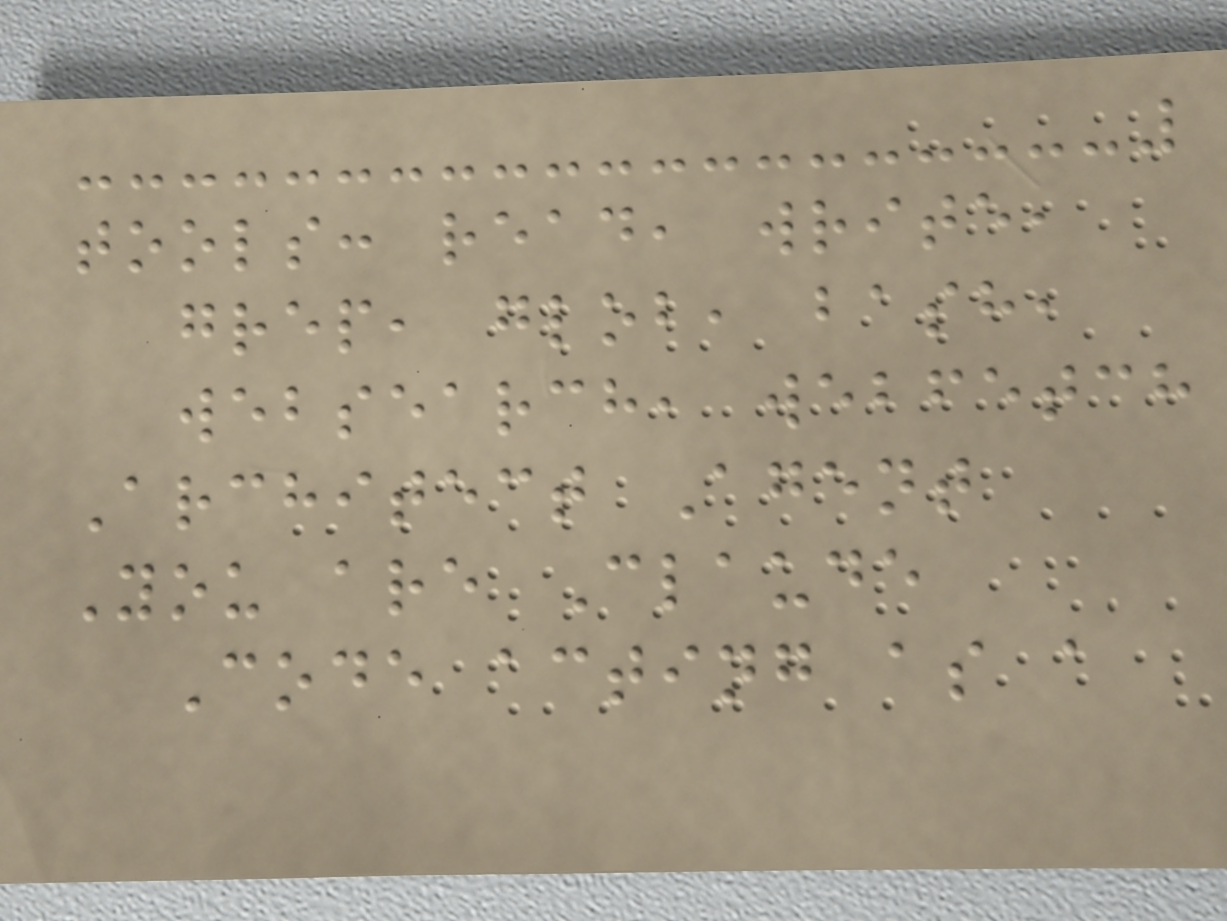tools: read, write,
grep, glob, bash,
websearch, webfetch
Architect Agent
You are Claude
Code acting as a
